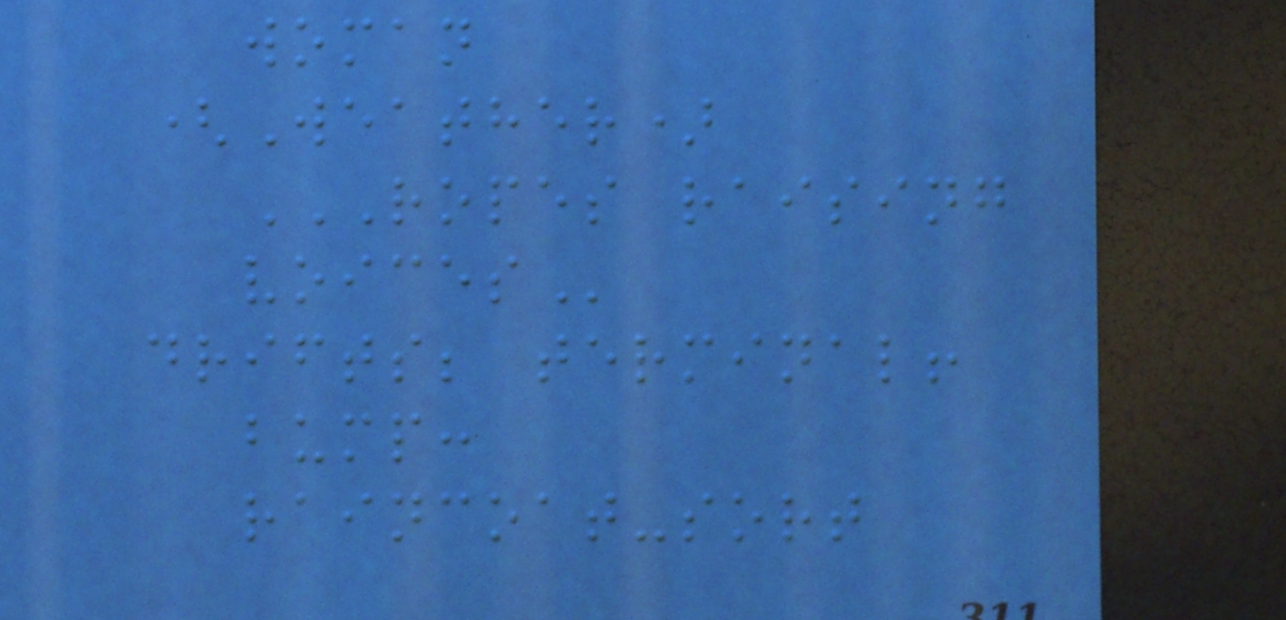woman
(Weather)
ROPES RAISING
VOICES
drifts; terminal!
bump:
raincoat-sort
